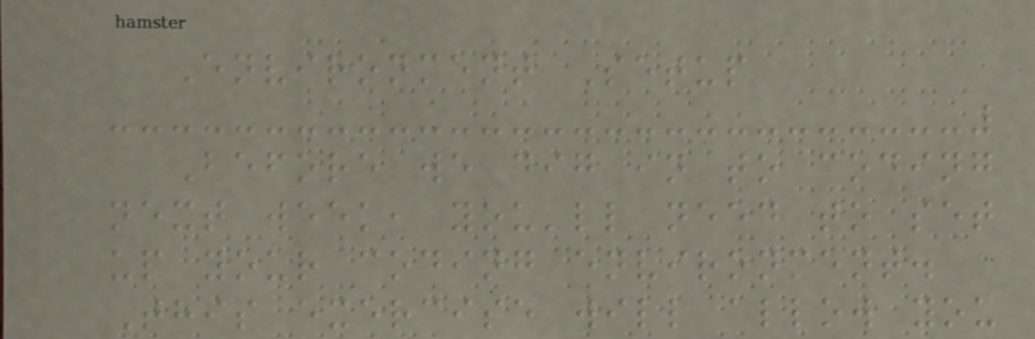Environment Setup
Before we dig in to coding
next week, you'll need to set
up your coding environment.
This exercise will allow you
